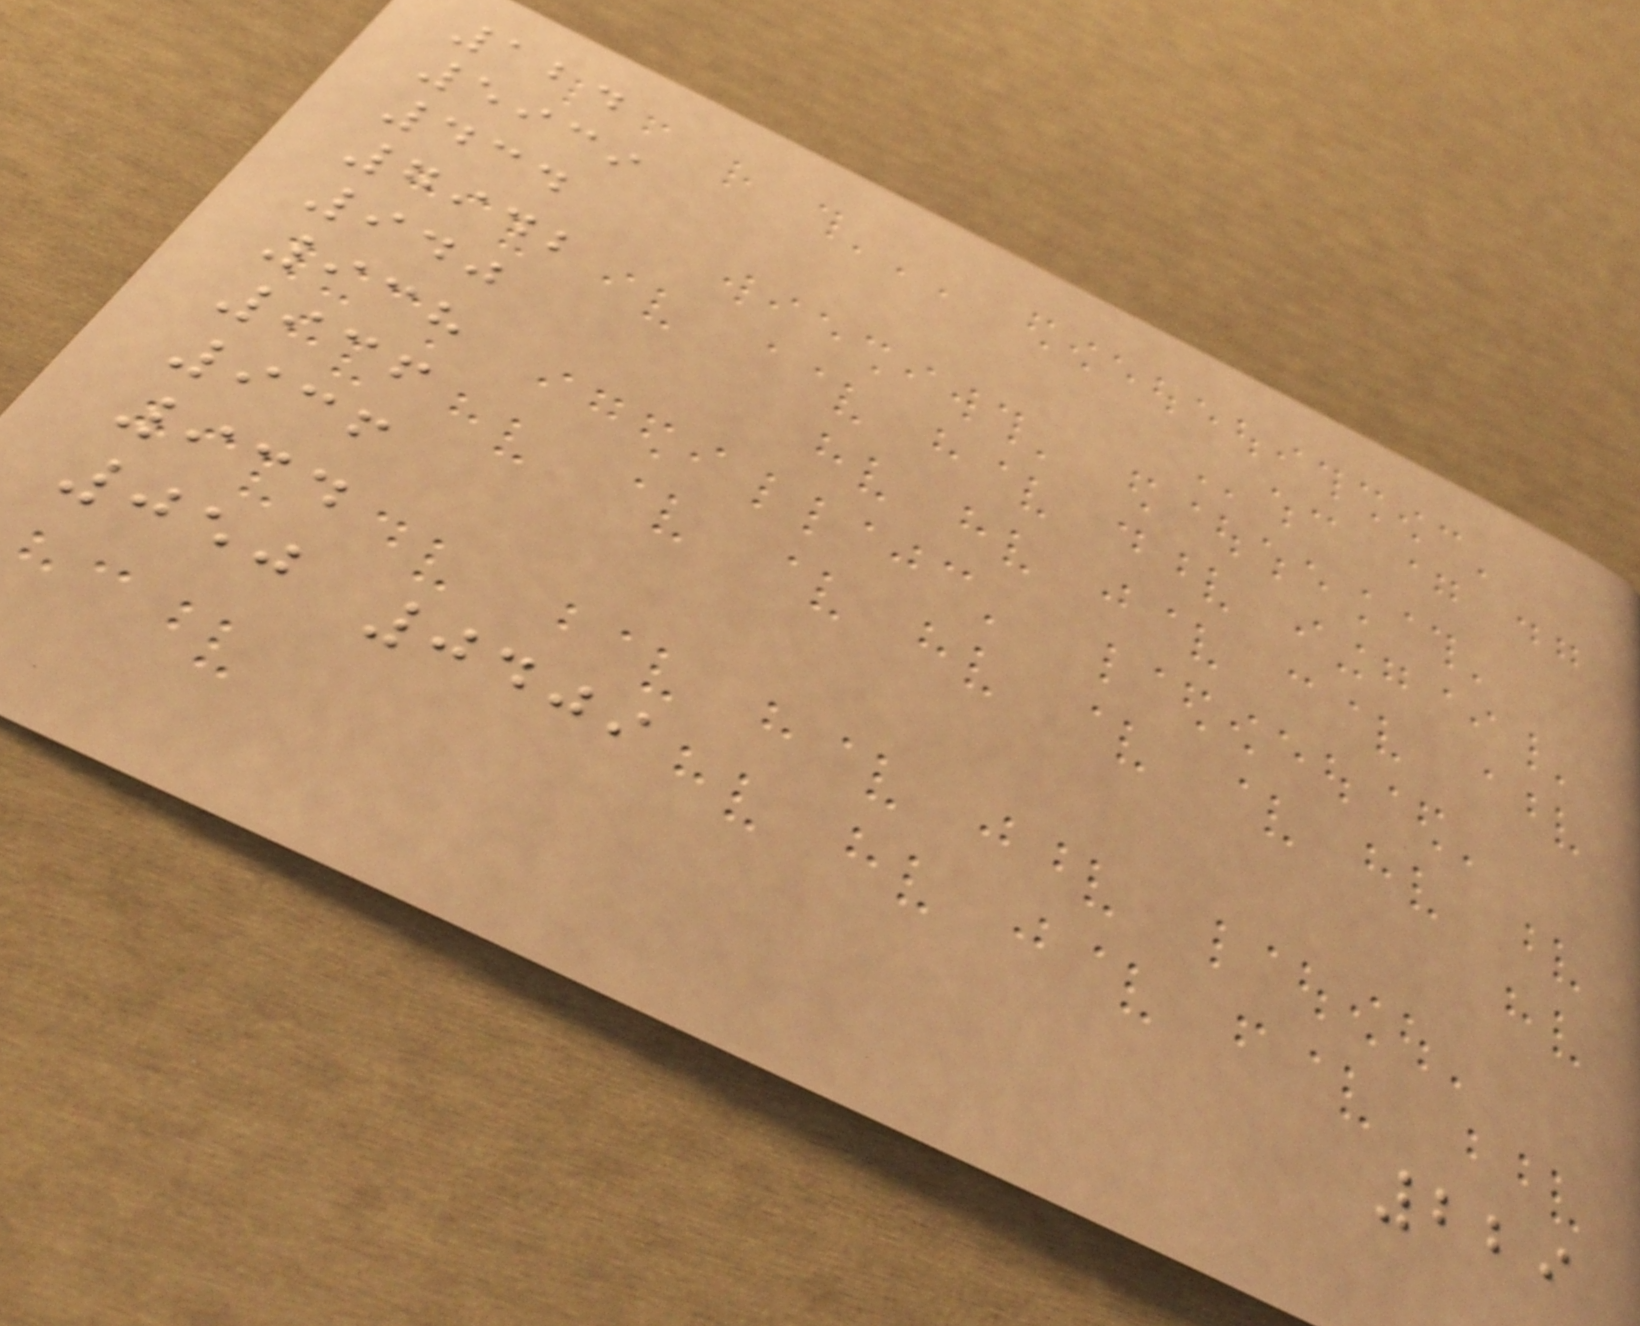124
5939
434
7942
940
938
936
936
934
050 0409
229
